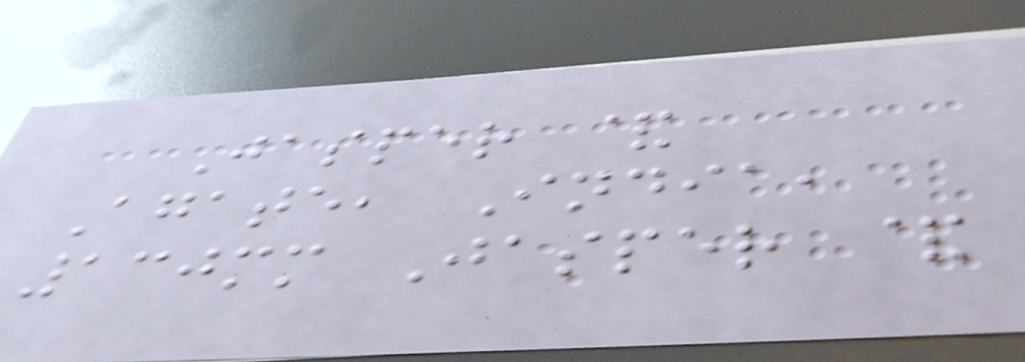Jasper &
Agate, India,
130mm Jasper &
